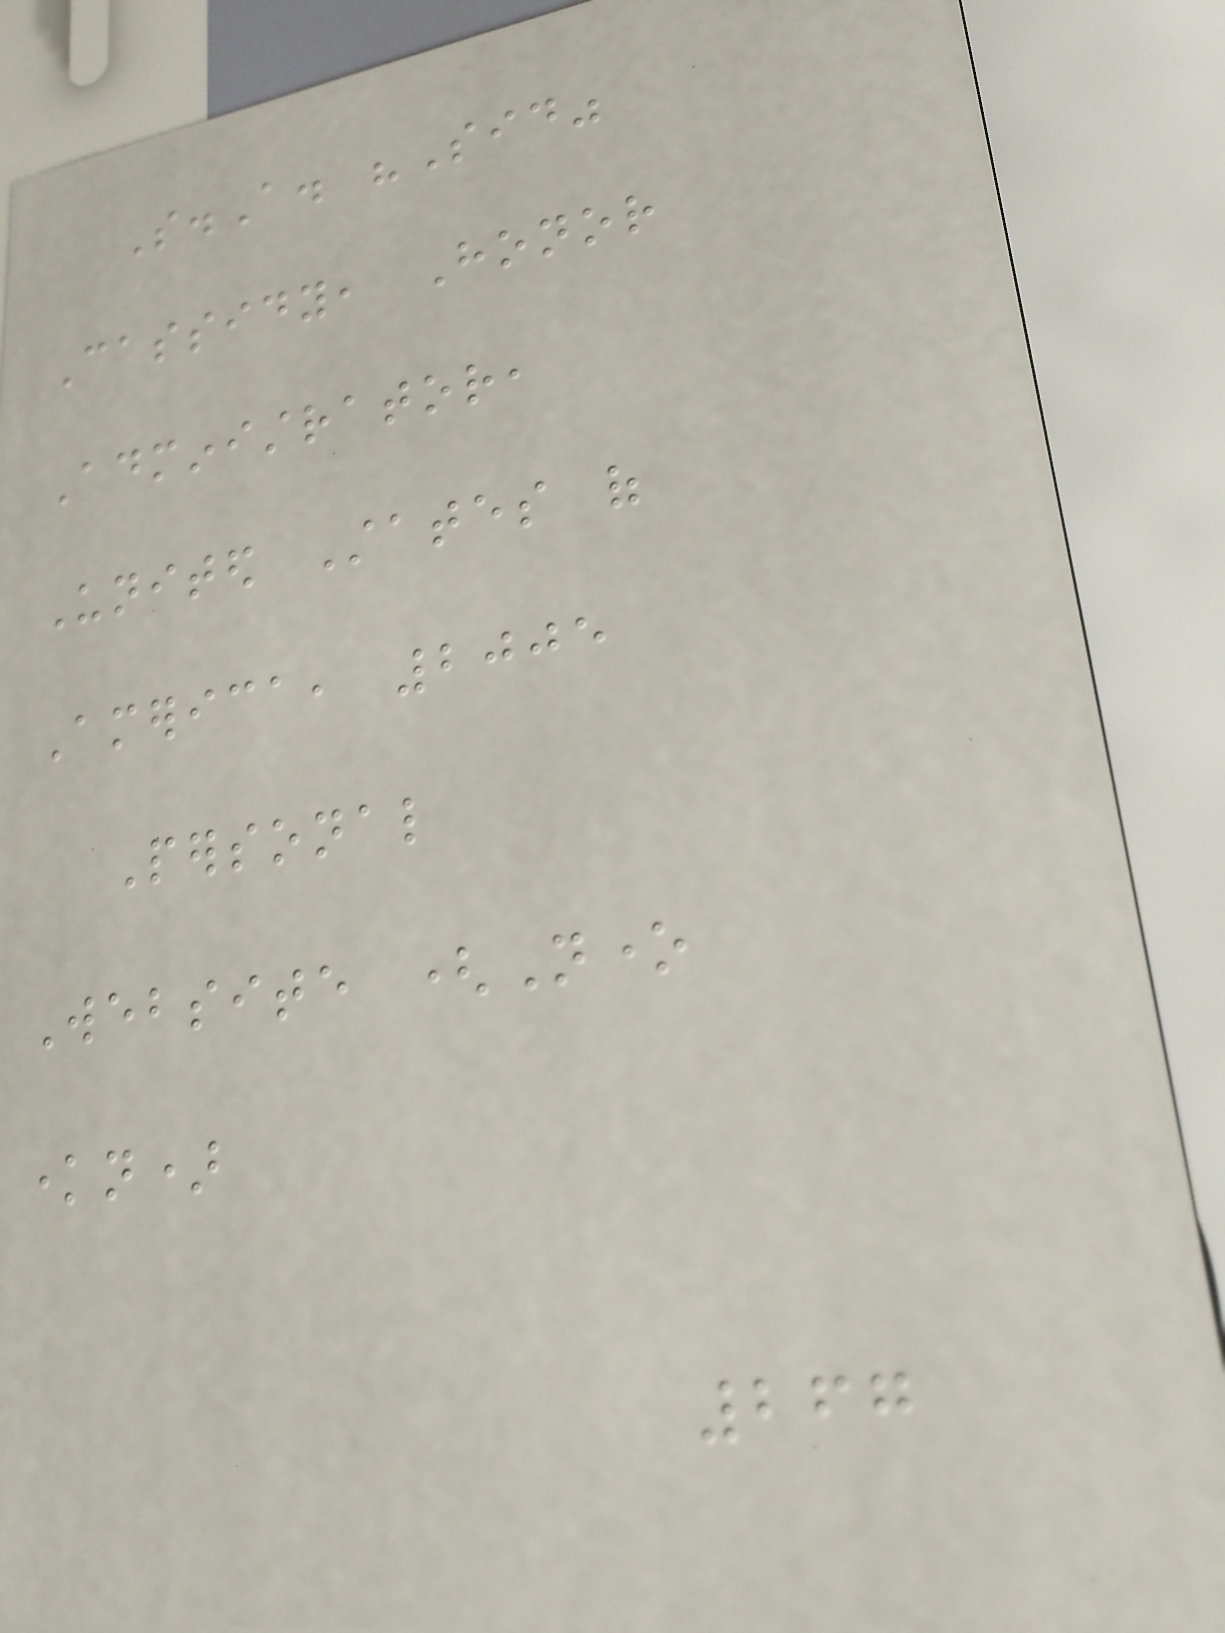S.A. "Sid"
Cassidy, Honor
Administrator,
United States of
America, 2005
Personal
Website (None
known)
267
